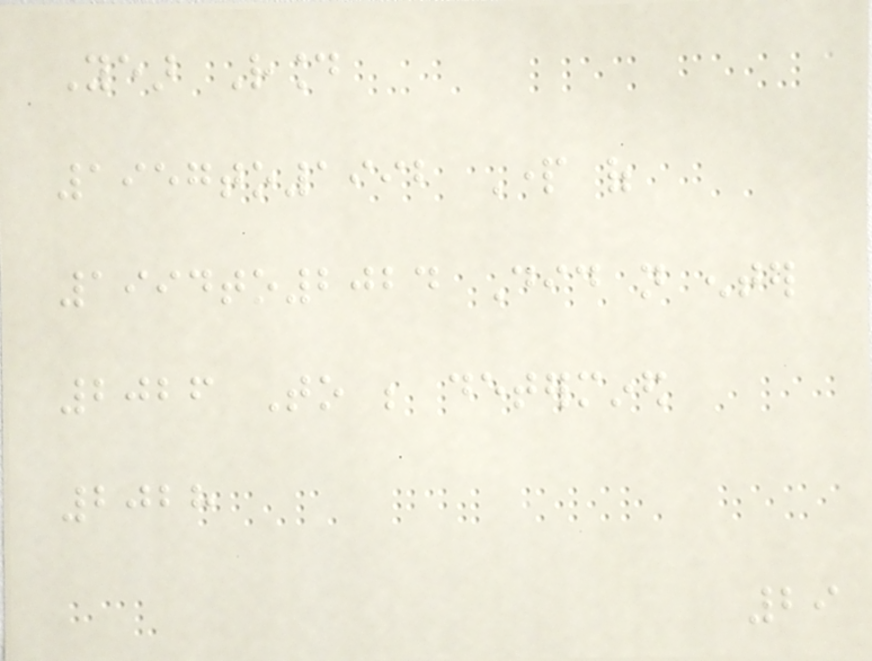Year Round
1957to1992 Part of
1994to2024 Did not enter
2026 To be determined
2028
29
